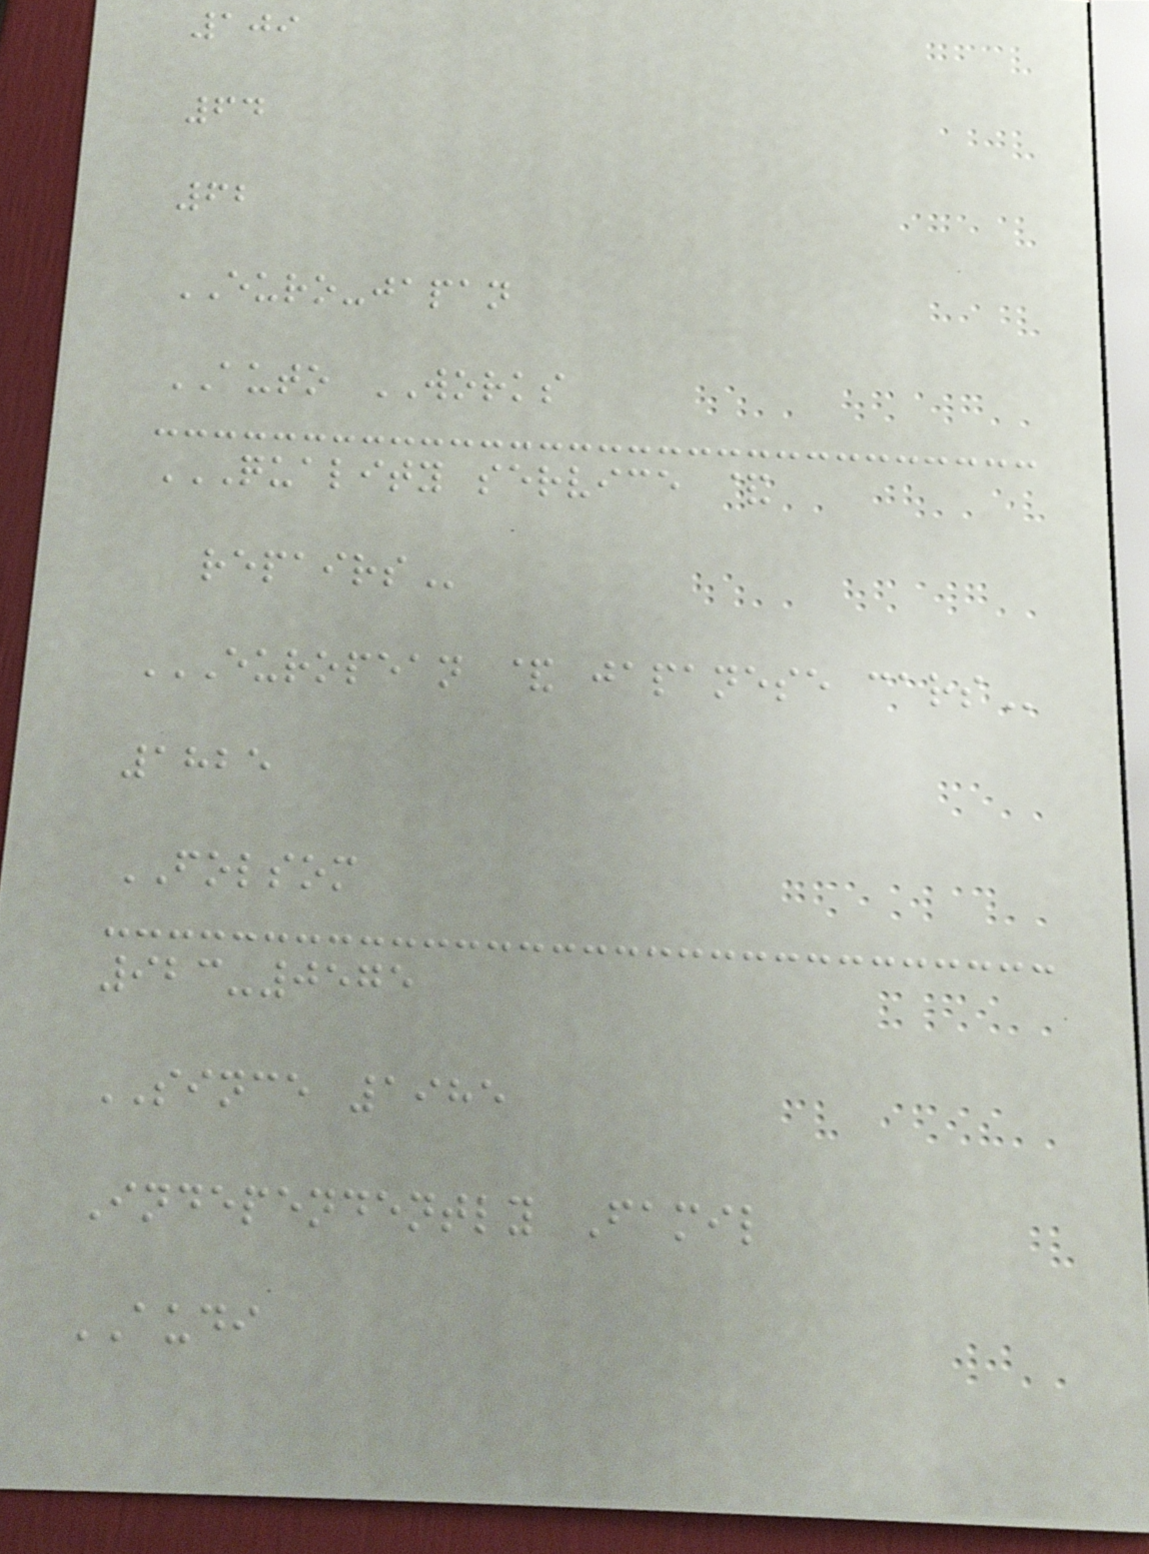109
64
62
EURO-japan
AUTO WORKS
QUALITY SERVICE &
REPAIRS
EUROPEAN & JAPANESE CARS
1825
FOLSOM
923-0575
SINCE 1985
Independently Famil
AUDI
